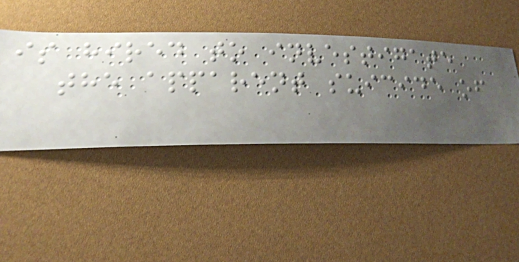is hired to investigate
the apparent suicide of
